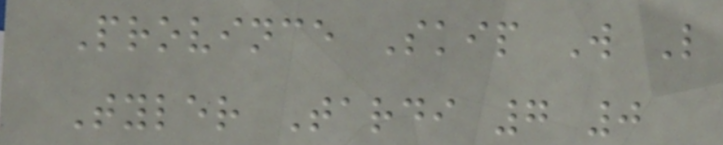Province Skip W L
Tyler Tardi 7 0
